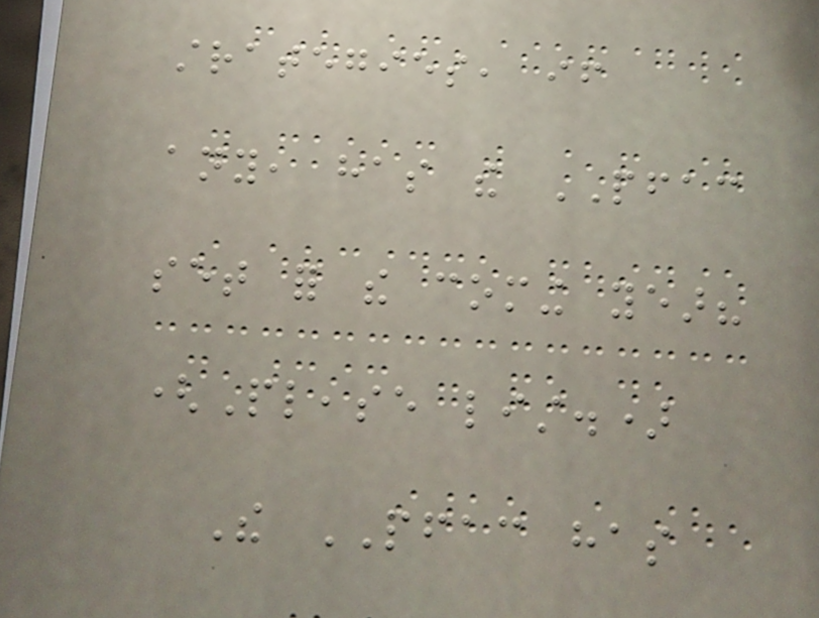strategies, if
any, has the PFAC
set for the coming year?
(Please list.)
The PFAC has
